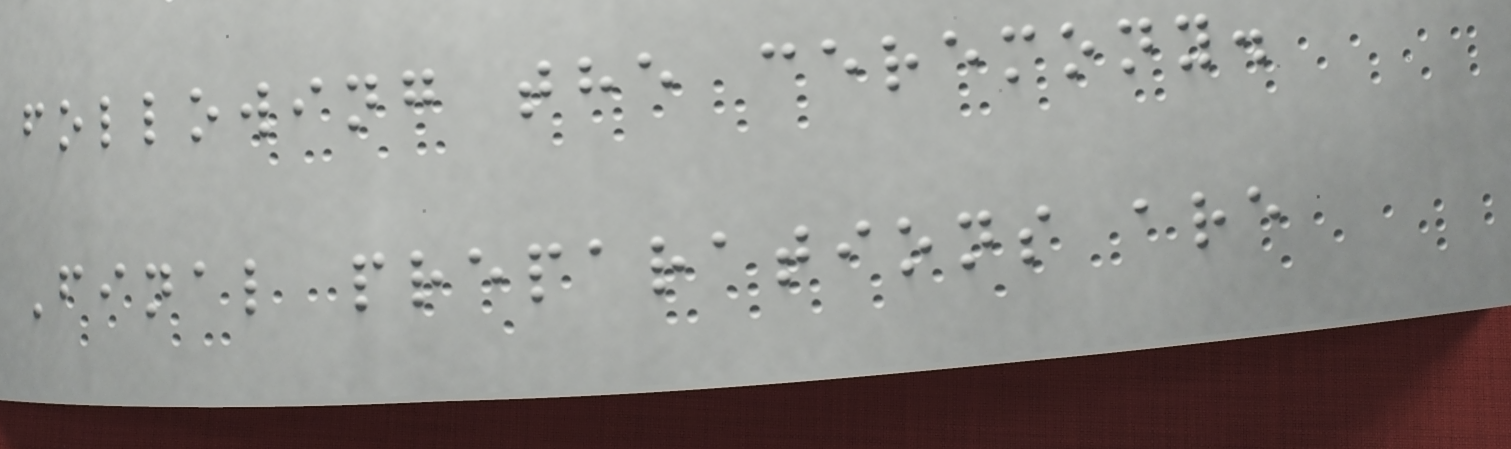following the ceremony.
Final preparations are
